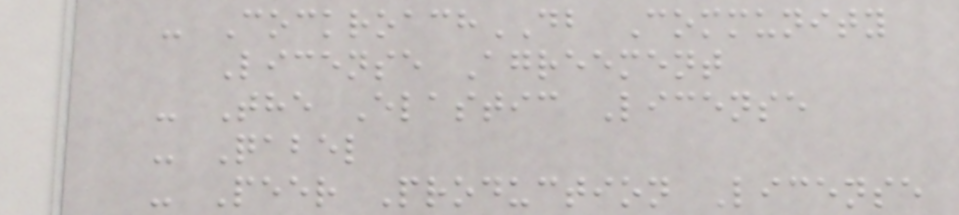- CockroachDB Community
License Agreement
- The Elastic License
- Qabel
- Peer Production License
